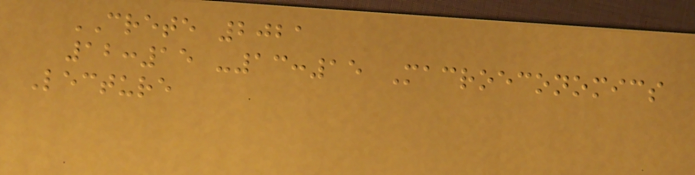CRETE 2021
12:15 -13:15 Macroeconomics
Lecture
